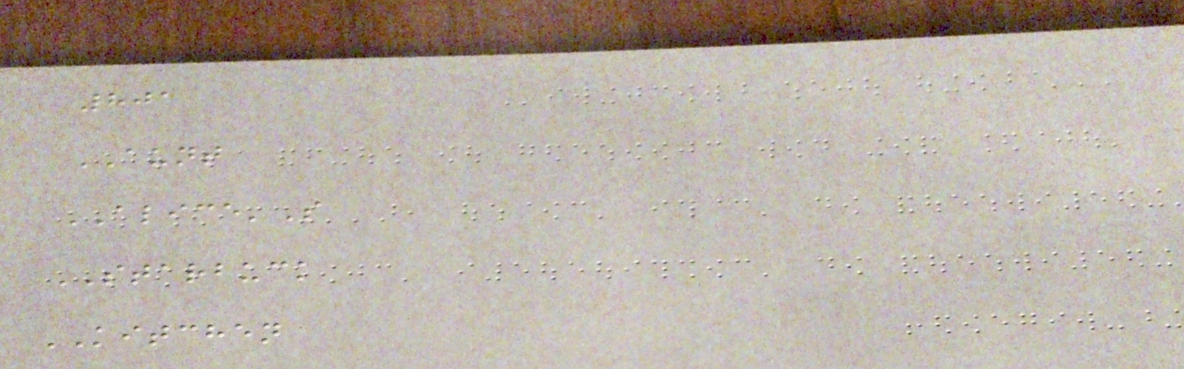801
AUNT
ALICE'S
STARBUCK
KITCHEN
